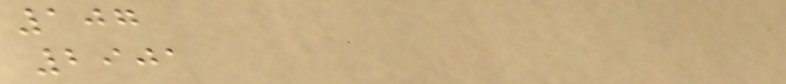107
2901
